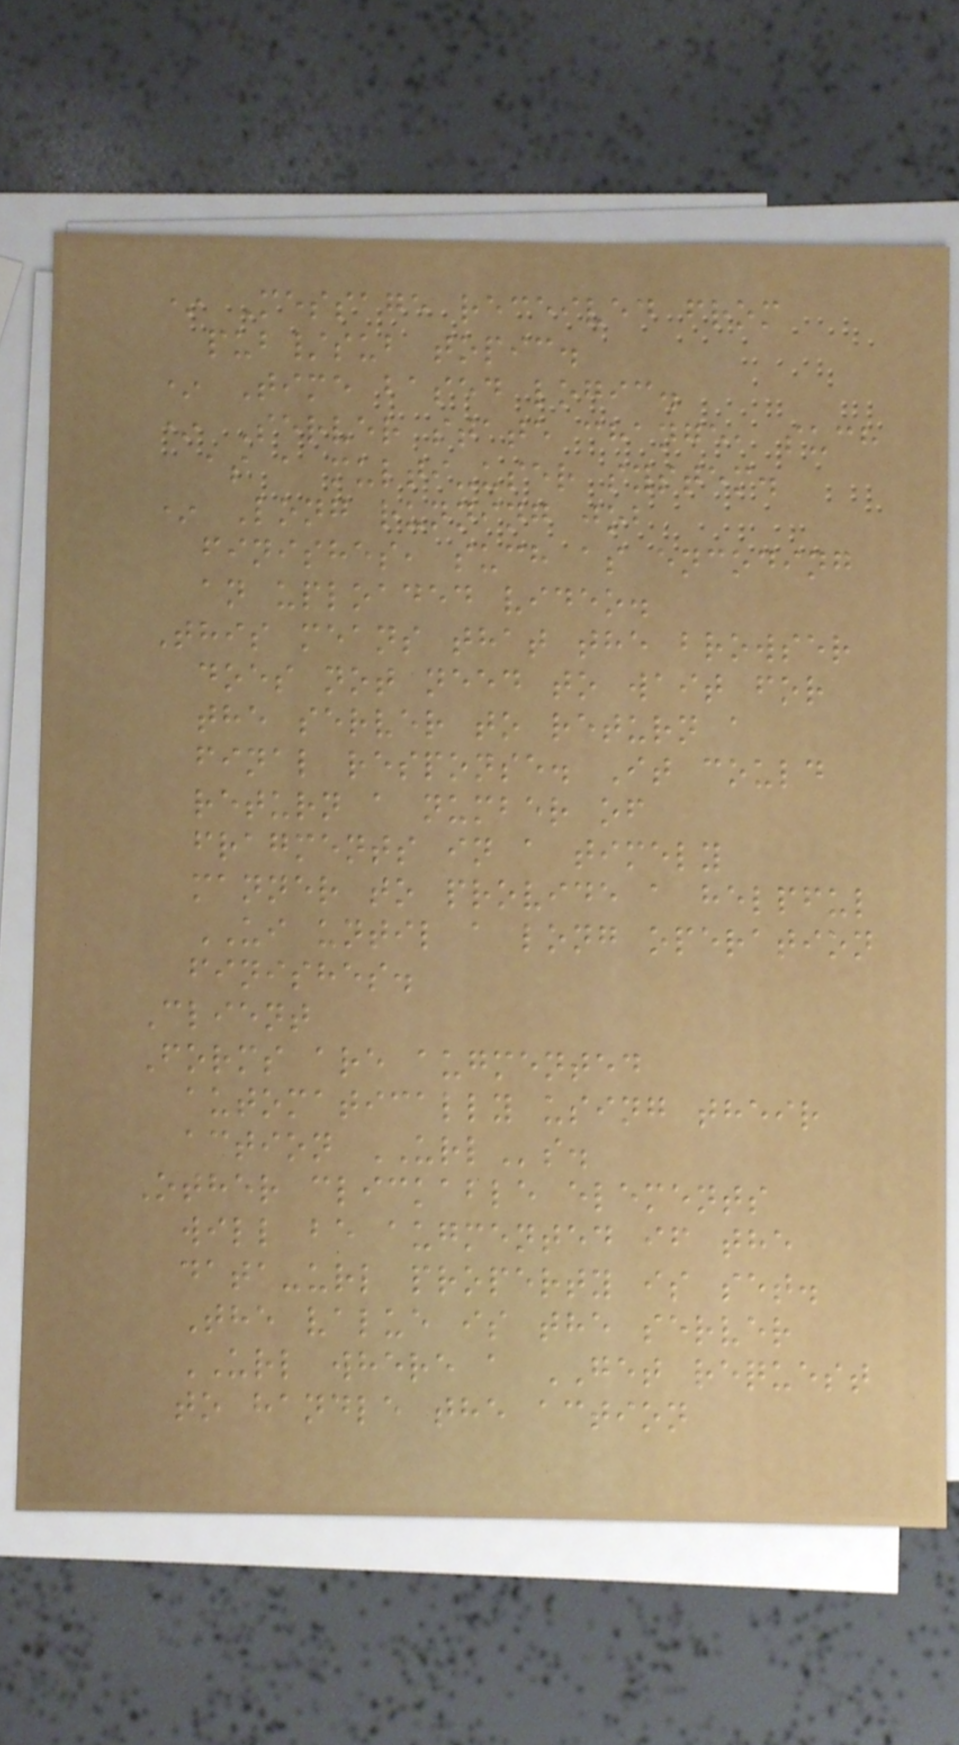* Message received from
pub/sub topic.
* Time based logic.
* Server state change, such
as a multi-user system.
* Long running job
finishes, such as encoding
an uploaded video.
This means that the browser
does not need to wait for
the server to return a
final response. It could
return a number of
fragments in a timely
manner to provide a helpful
UI until a long operation
finishes.
Client
Forms are augmented
automatically using their
action URLs.
Other clickable elements
will be augmented if the
data-url property is set.
The value is the server
URL where a GET request
to handle the action
